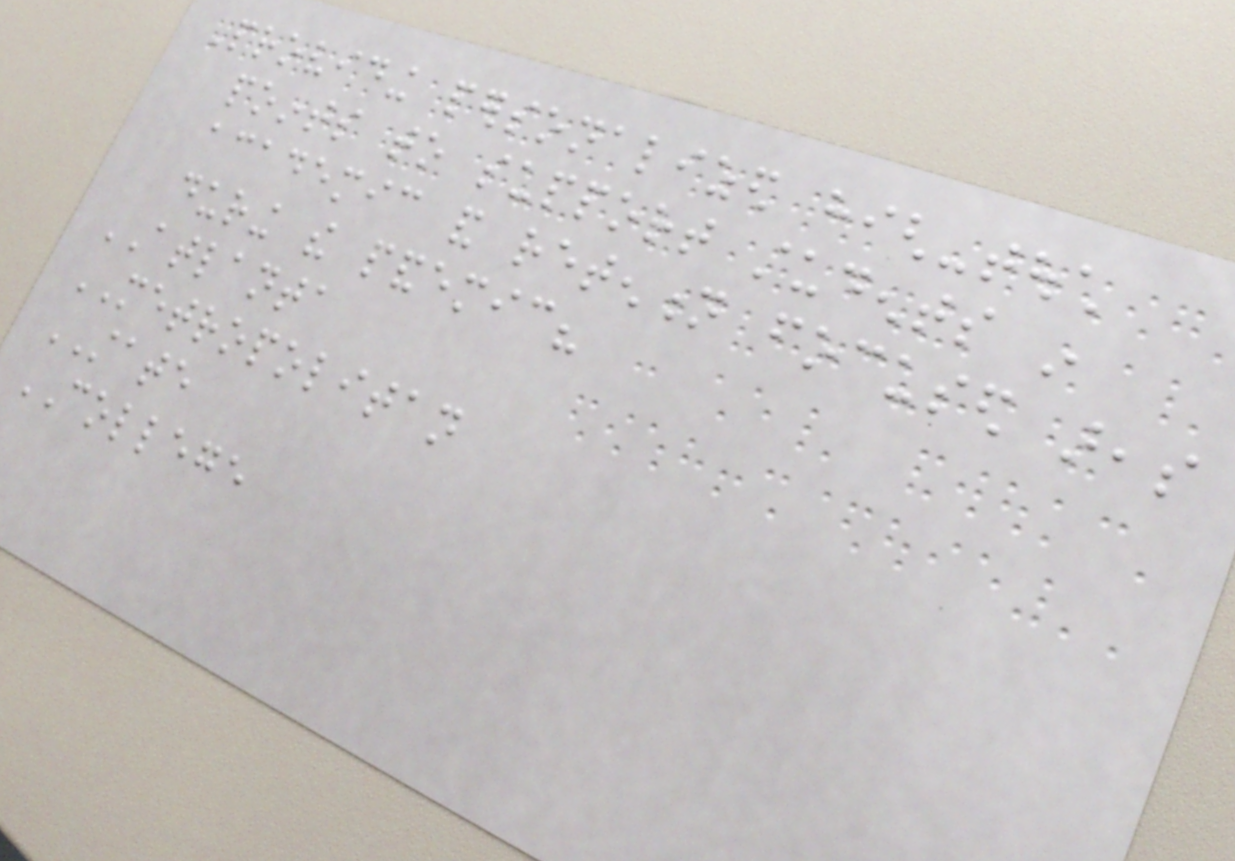Providing personalized high-touch
points to support students in
academic and retention focused areas
during the pandemic?
ATLANTA
METROPOLITAN
STATE
COLLEGE
